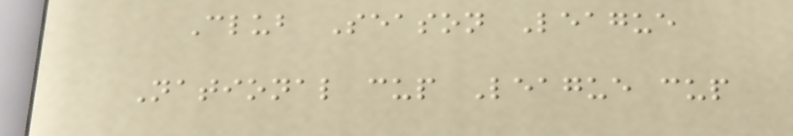Club Season League
National cup League cup
